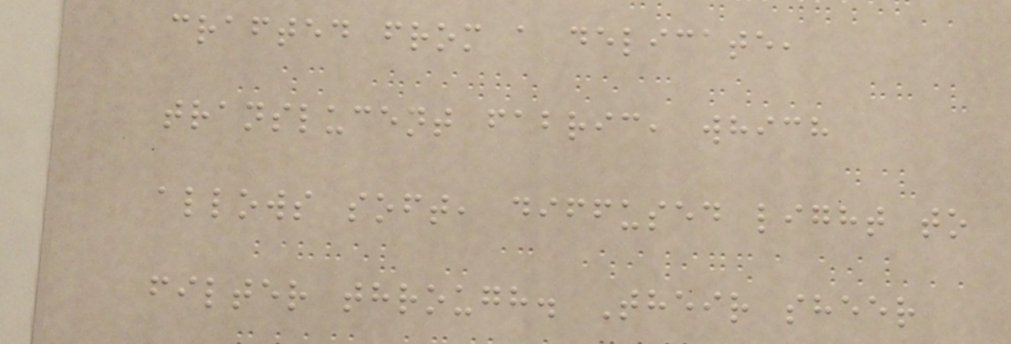crafted from a delicate,
translucent fabric, which
allows soft, diffused light to
filter through. Their sheer
